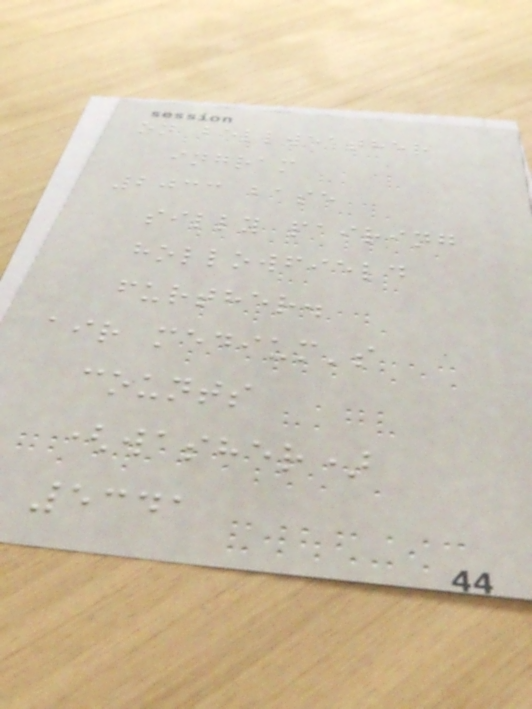on bellweather
ingram
2033 base
silly pairing
hollowfield
further.
air medium's
counts
(washer)
5341
